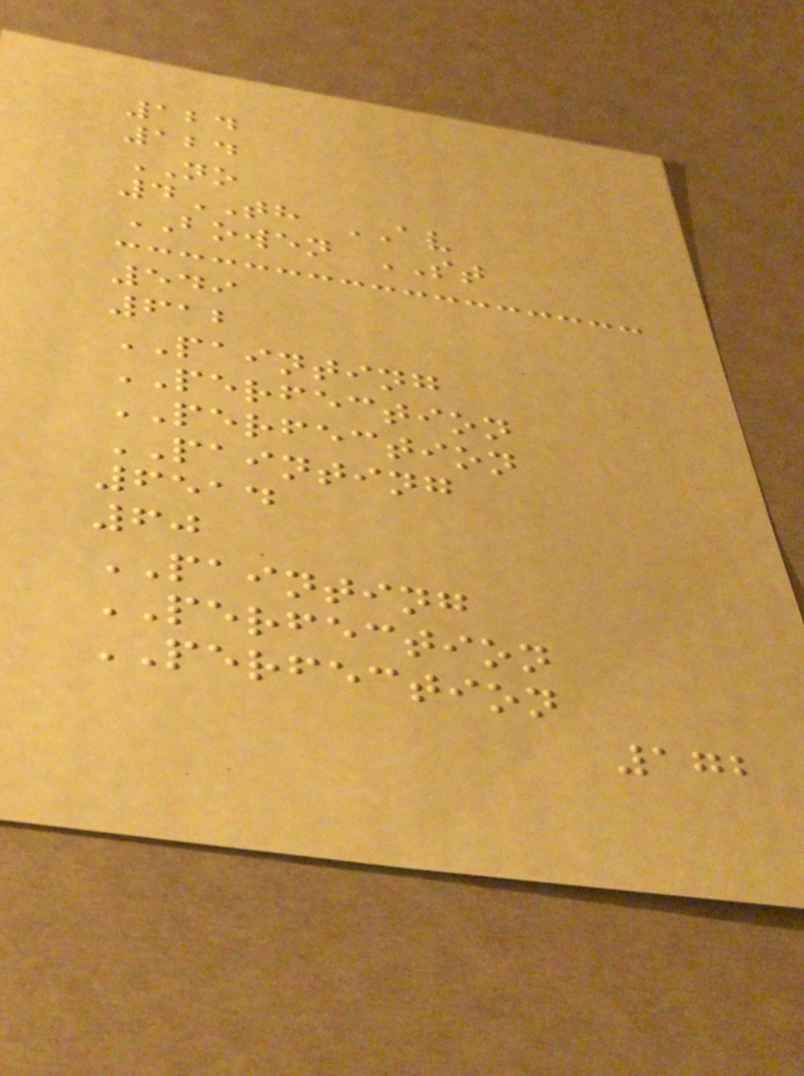124
124
NO
4TH AV
BOWEN ST
549
612
PAINTING
PERFECTION
PERFECTION
PAINTING
6514
60
PAINTING
PERFECTION
PERFECTION
172
